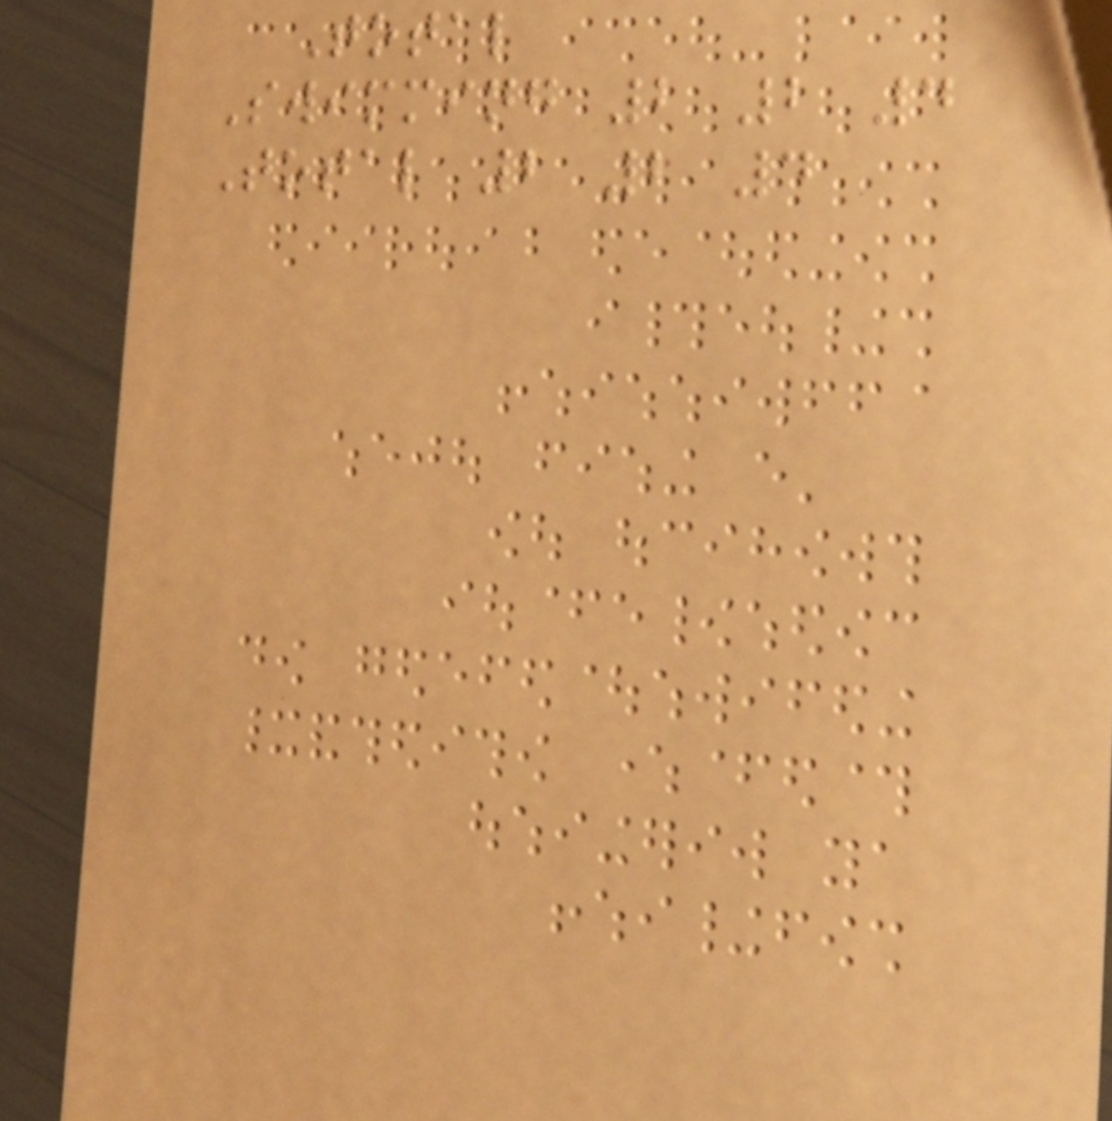Total
Swimming 2 2 4
Total 2 2 4
